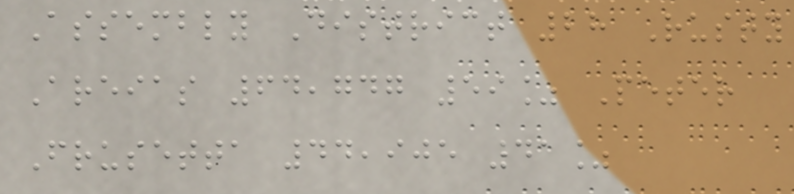Assembly District 28 Rusty
Areias 64,747 59% Peter
Frusetta 44,905 41%
